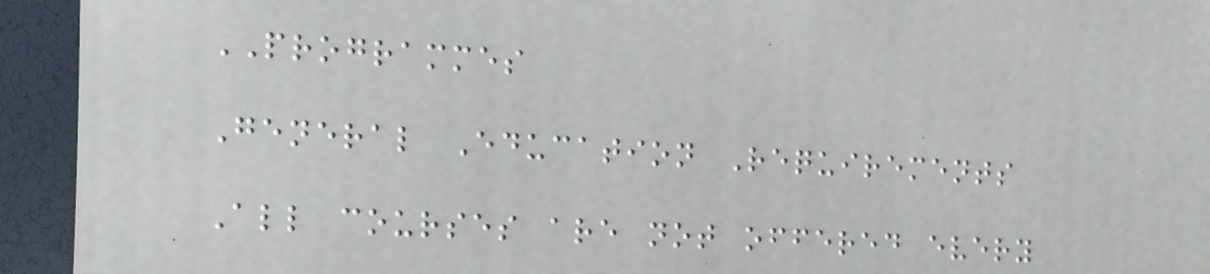PROGRAMMES
General Education Requirements
All courses are not offered every
